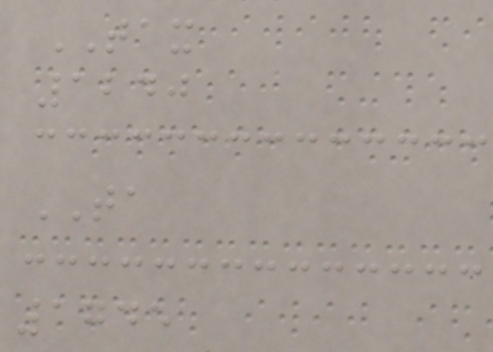TAX
1240
TA
1745
